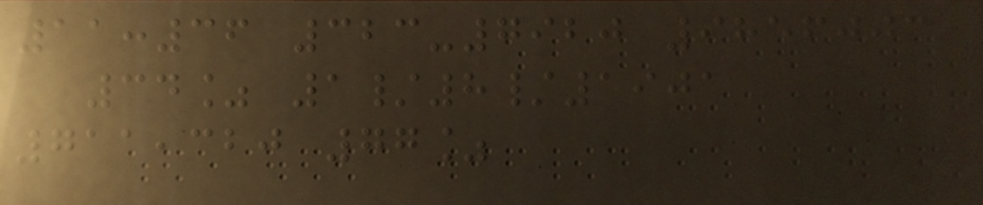11:36 323-7920 9856003
34% 1/8/1901
711,320 77%
